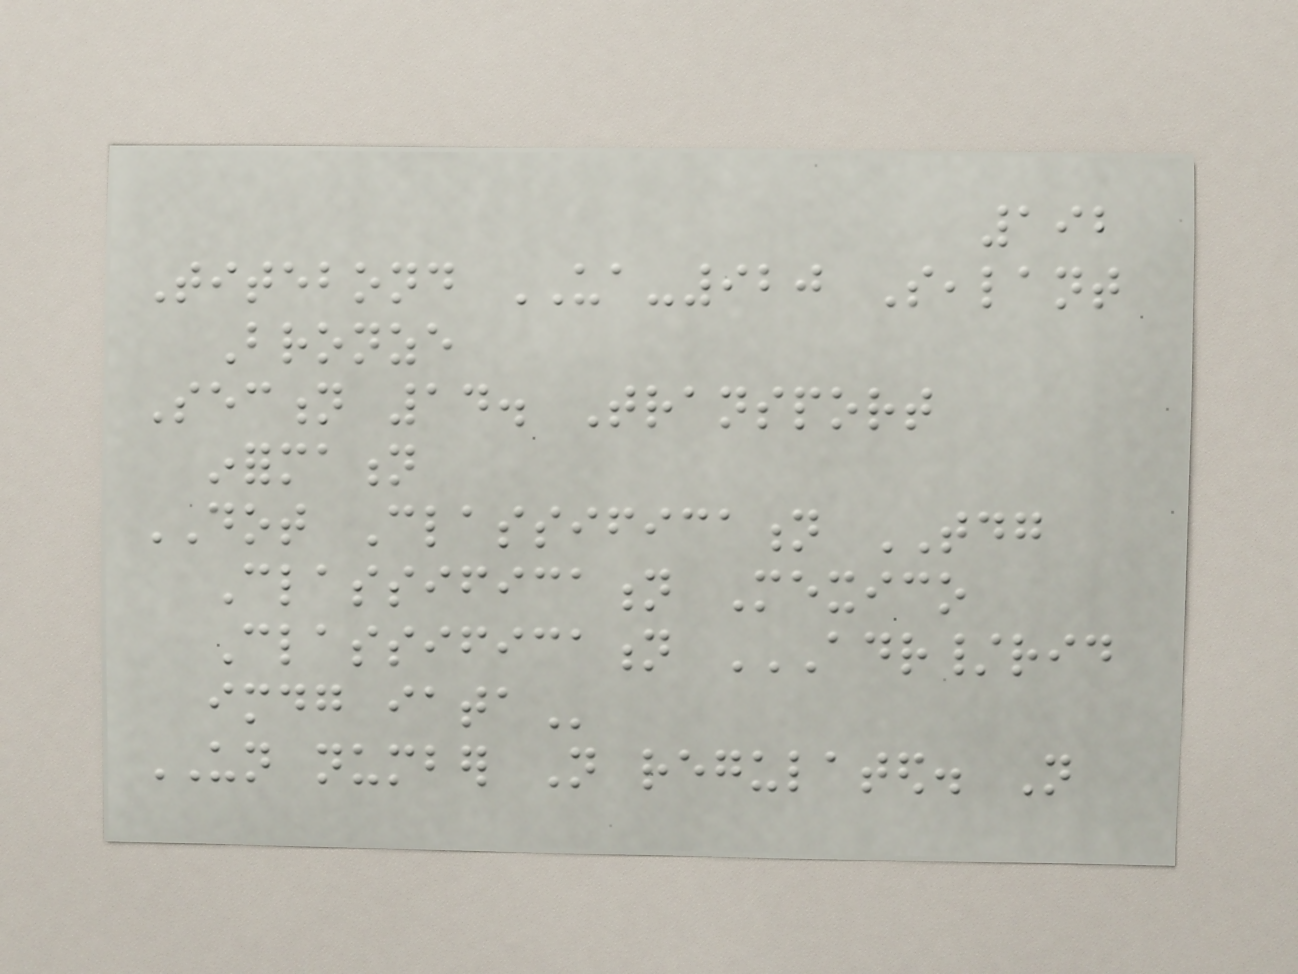192
Titebond UA-920 Sealant
Bronze
Section 14. Transport
information
DOT Classification TDG
Classification Mexico
Classification ADR/RID
IMDG IATA
UN number Not regulated. Not
